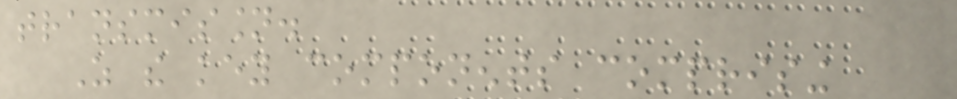transmission.
As the key components comprising
